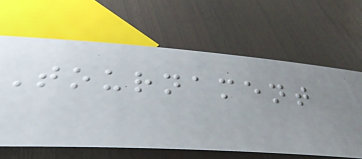Tournament
